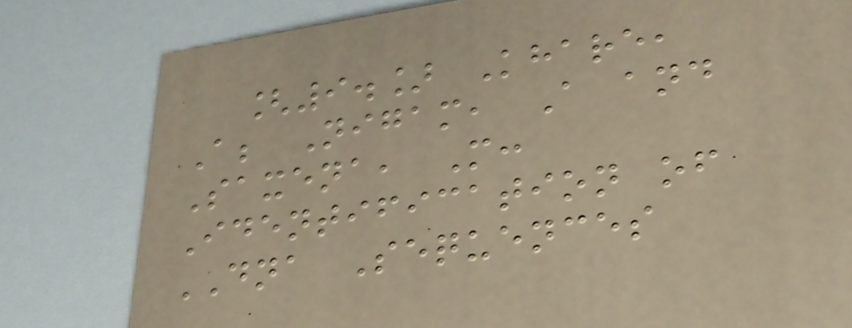[9.] Khare,
A; Nigam, A and
Saxena, M:
Identification of
DNA Sequences
